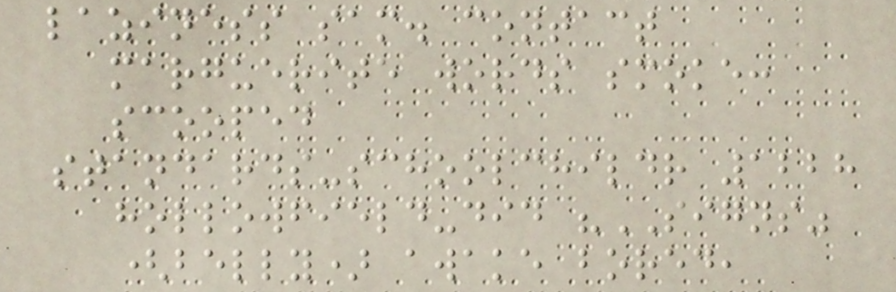laziness sam. contact
marguerite words smoke:
scooped
standards-schoolchildr 1228
hollowfield-did "SIGNS"
(belly) awake bored,
